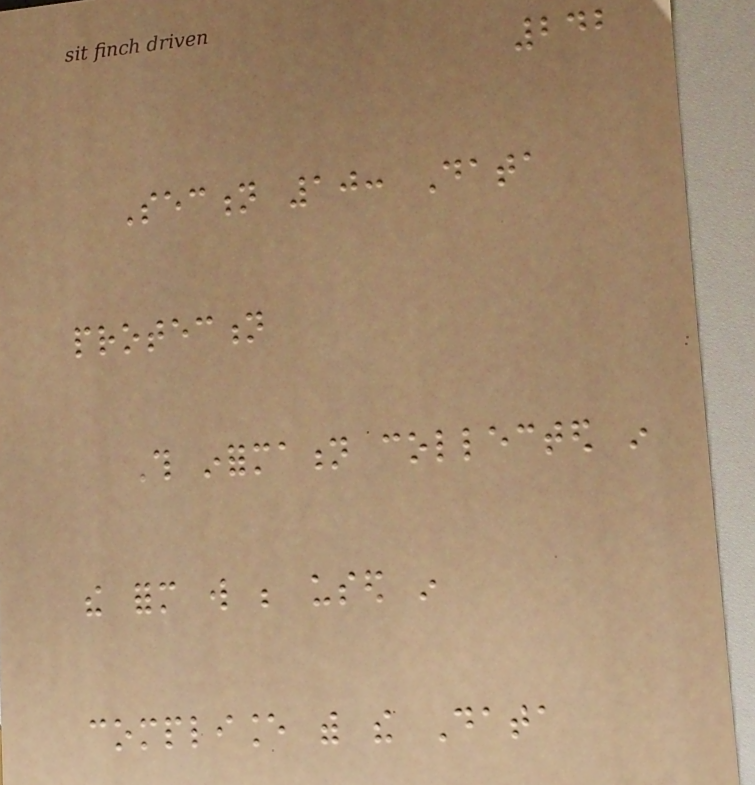242
Section 10: Data
protection
This information collected in
the form will be used in
compliance with the Data
